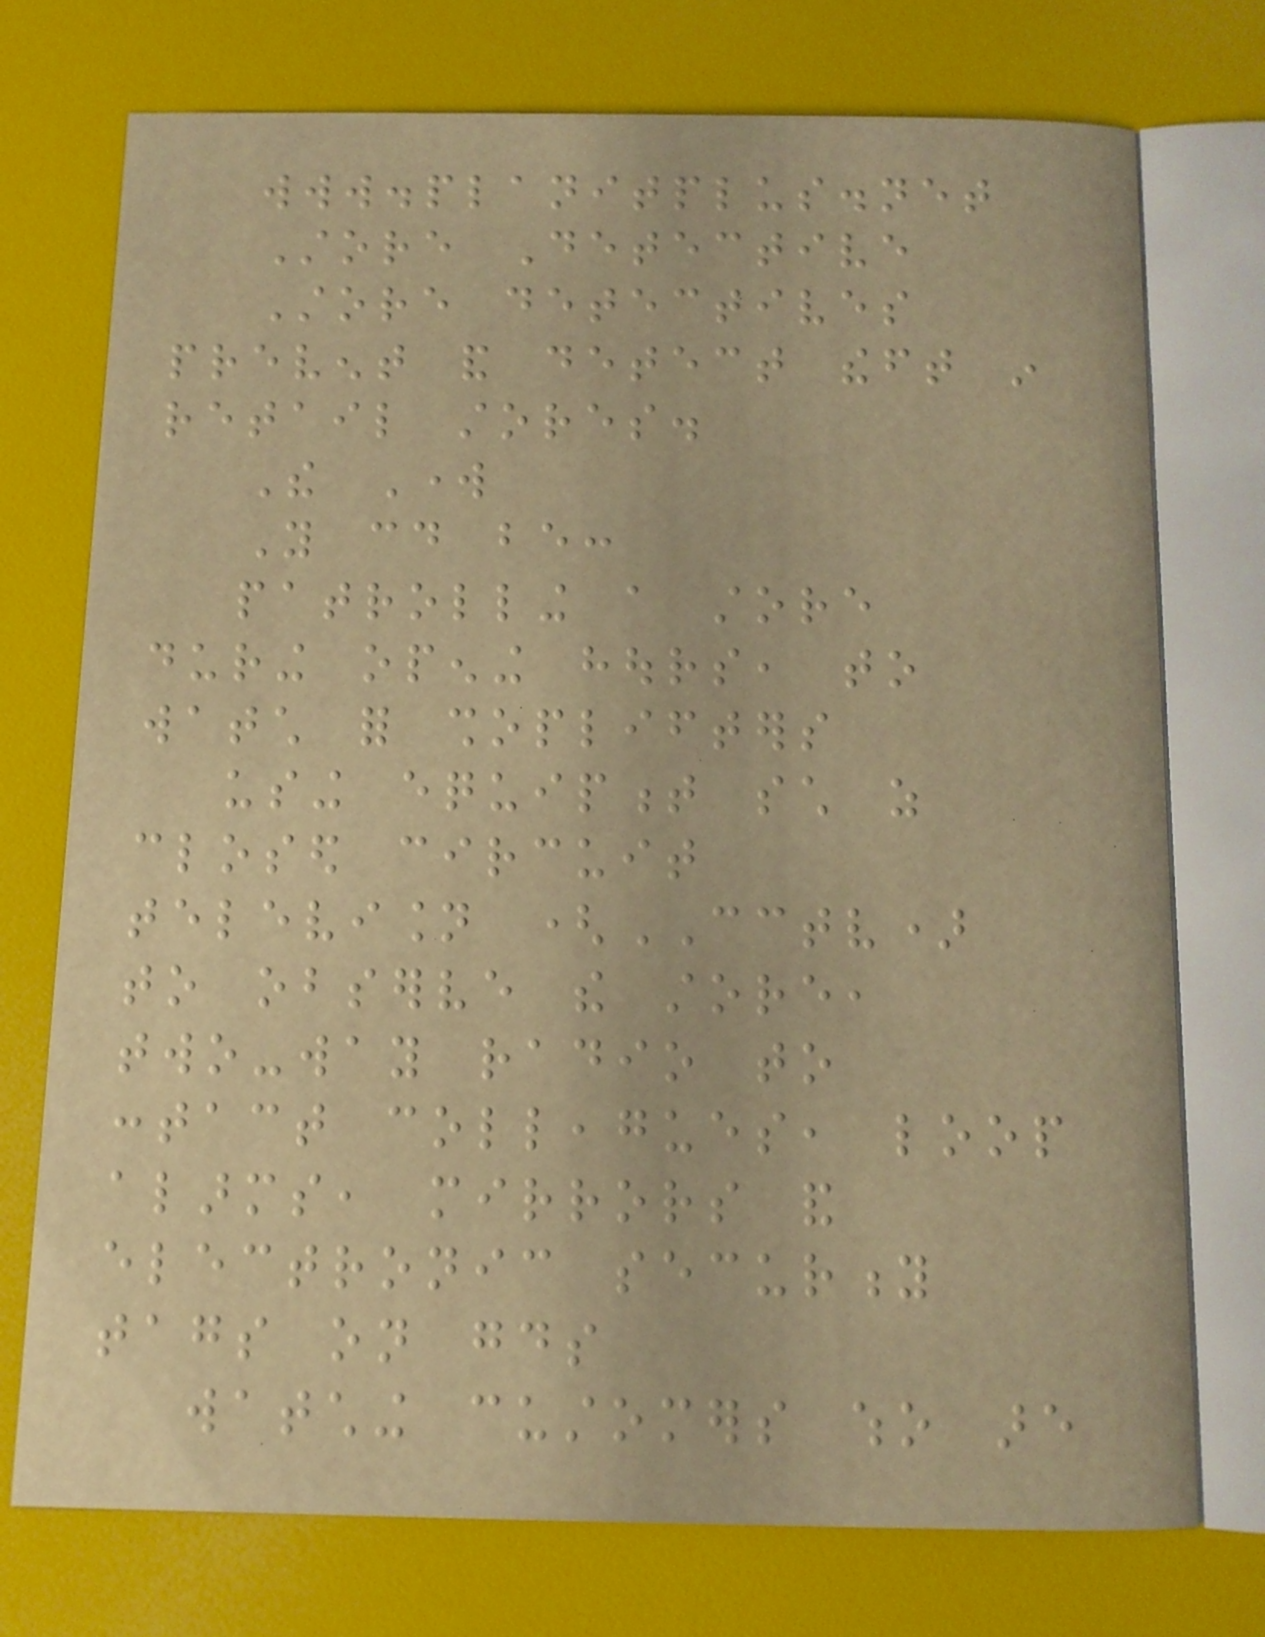www.planitplus.net
Store Detective
Store detectives
prevent and detect theft in
retail stores.
The Work
You could be:
patrolling a store
during opening hours, to
watch for shoplifters
using equipment such as
closed circuit
television (CCTV)
to observe the store,
two-way radio to
contact colleagues, loop
alarms, mirrors and
electronic security
tags on goods
watching customers who are
